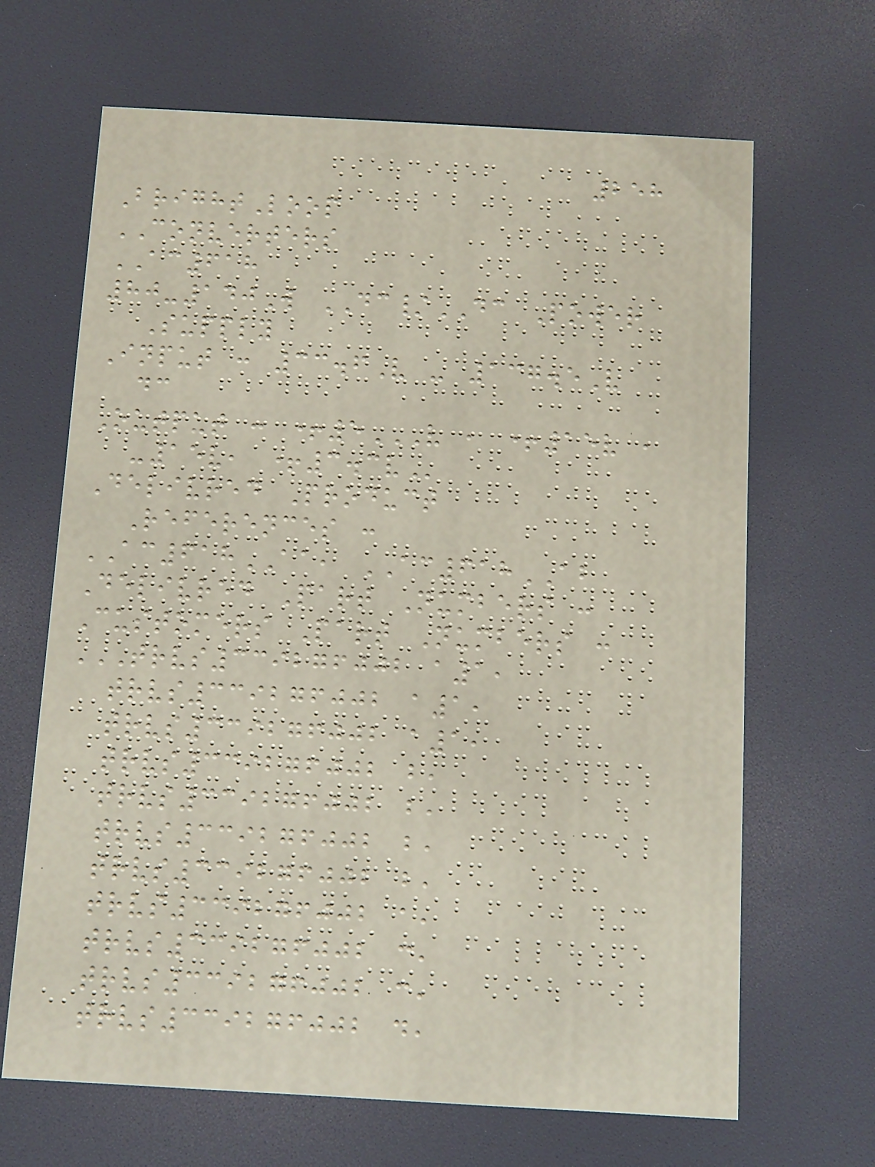258
BrightLoop
CONVERTERS
AC618
80-140W DC/DC Power
Supply
Input : 33.6V - 137.5V
dc
Output : +5V , +15V ,
-15V, +3.3V
Delivred Product
References :
AC618AA, AC618AB
Delivred Part Numbers :
Customers Part Numbers :
TRVS339276002 A1,
TRVS339276002 A1,
TRVS339276002 A1,
TRVS339276002 B,
TRVS339276002 B,
TRVS339276002 B,
TRVS339276002 B,
TRVS339276002 A,
TRVS339276002 C,
TRVS339276002 C,
TRVS339276002 D,
